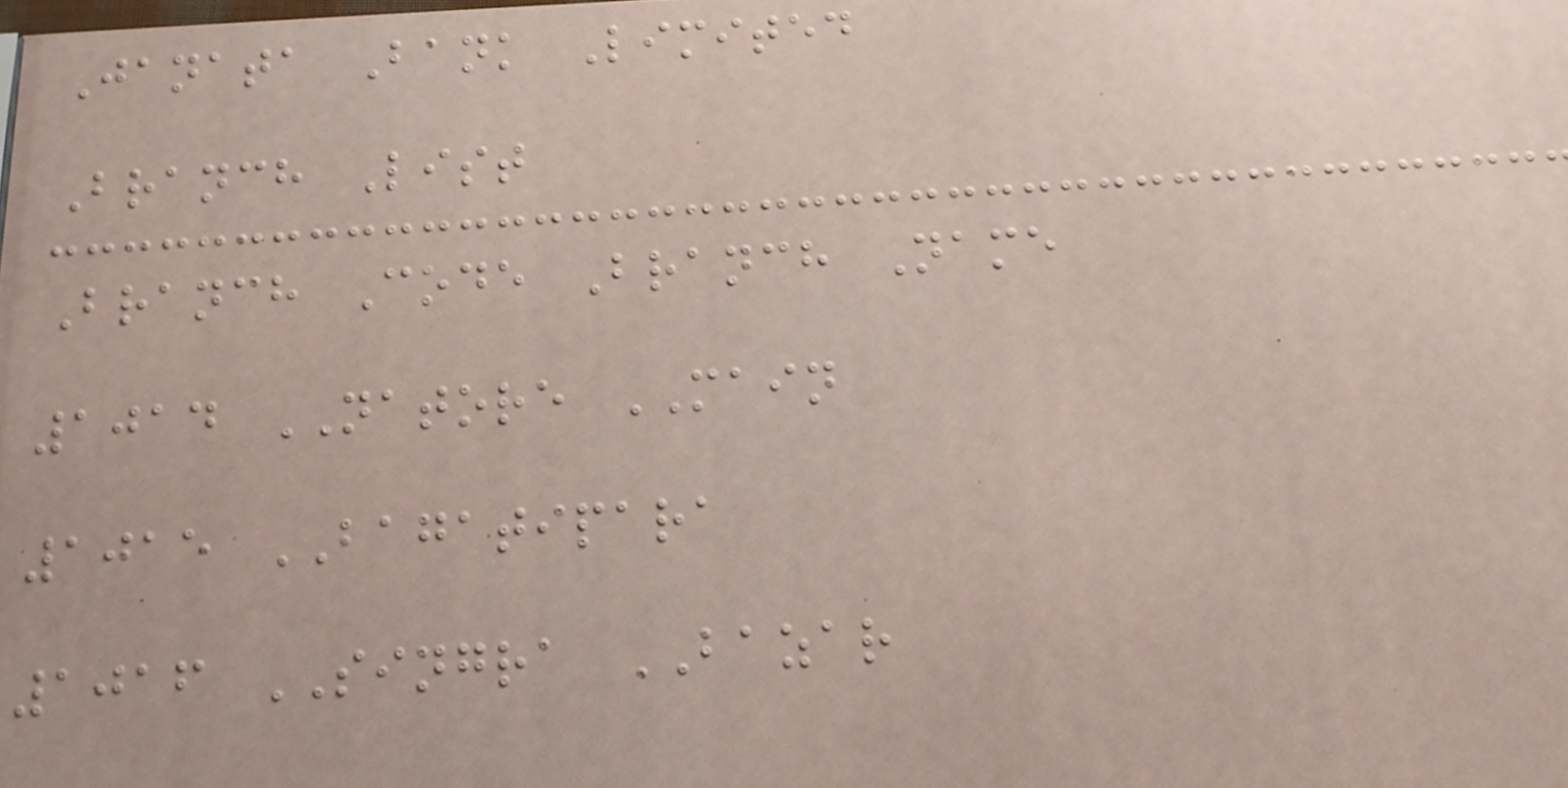Janata Bank Limited
Branch List
Branch Code Branch Name
1014 NATORE MAIN
1015 BAGATIPARA
1016 SINGRA BAZAR
